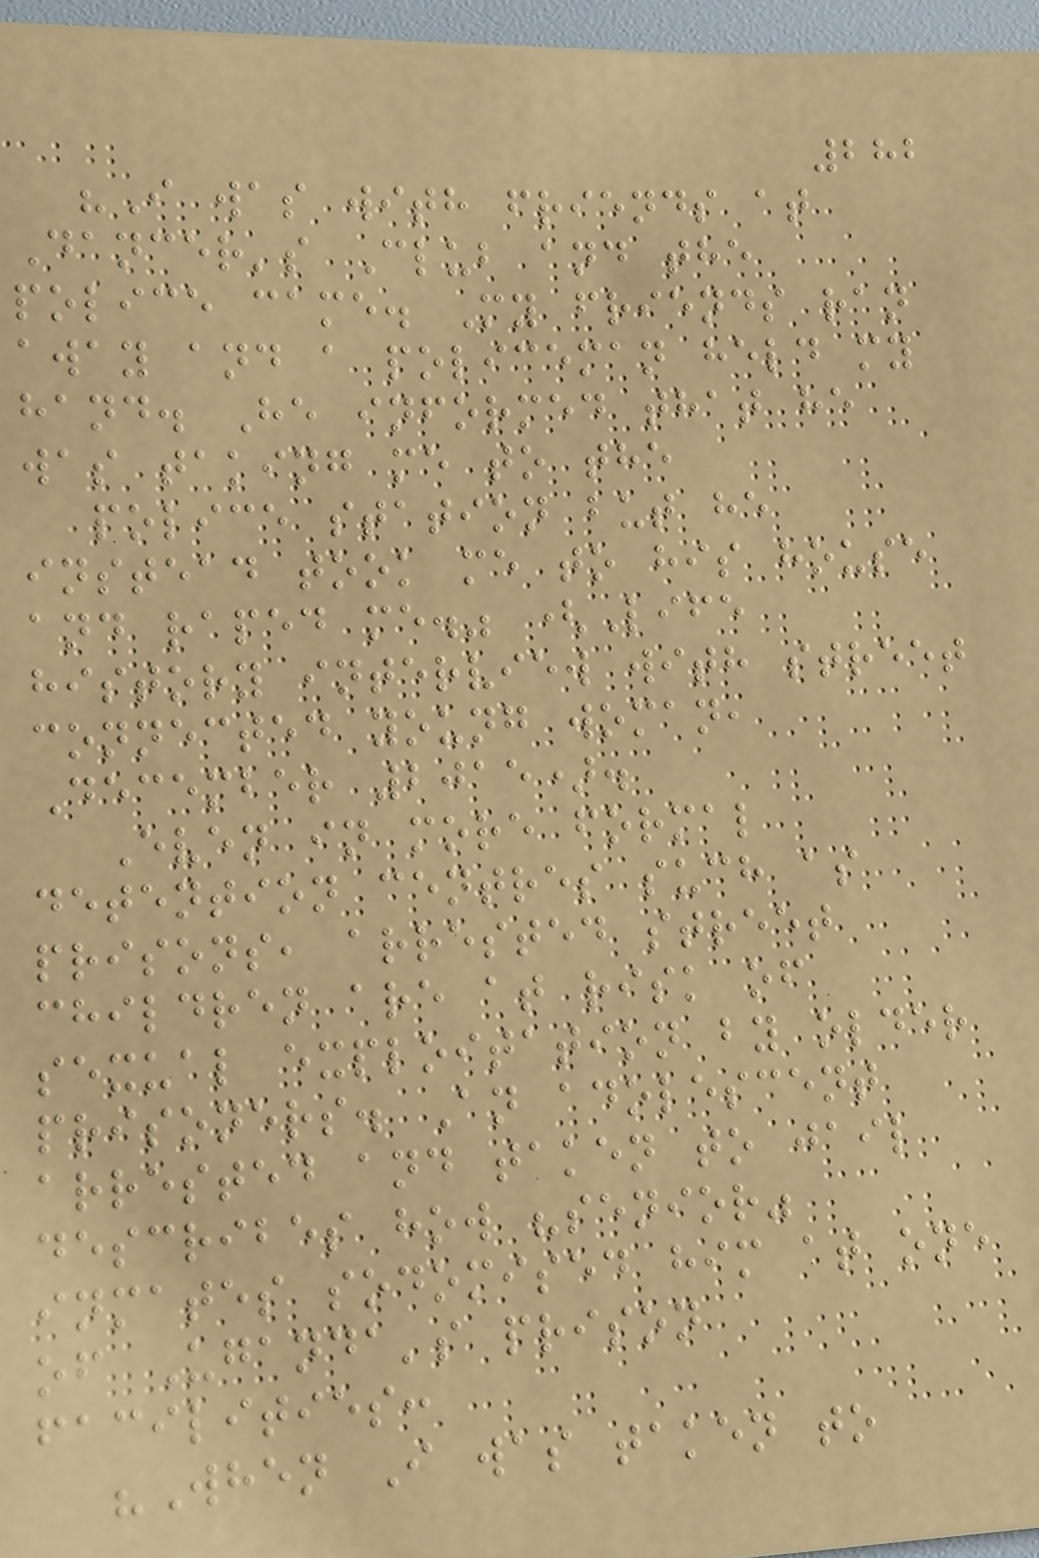282
"I was with friends at
Dancer's Club and the
police came. My friends ran
away and a policeman held my
hand. He informed that he
was taking me to the
police station but he
instead took me to his house
and raped me." (Life
history interview with street
connected young woman,
December 2015).
Even in more formal
detention centres such as
prisons, arrested street
children are at risk of
sexual exploitation by older
prisoners. An adolescent
arrested and taken to jail
describes how "senior"
inmates sodomised him at one
of Uganda's prison
facilities:
"When I was taken to
